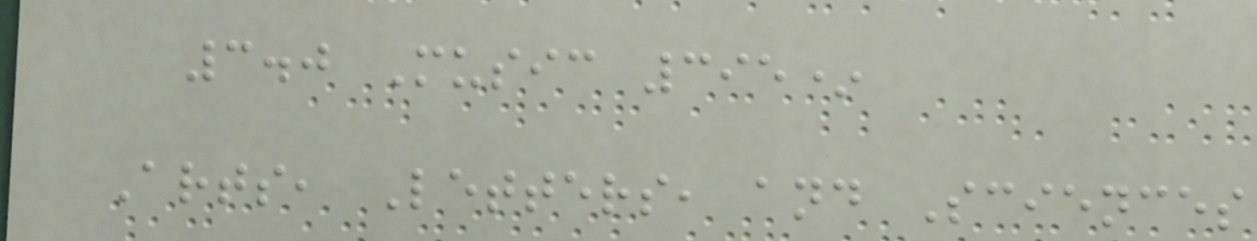3.0 Music 395*
Arts, Letters, and Sciences
